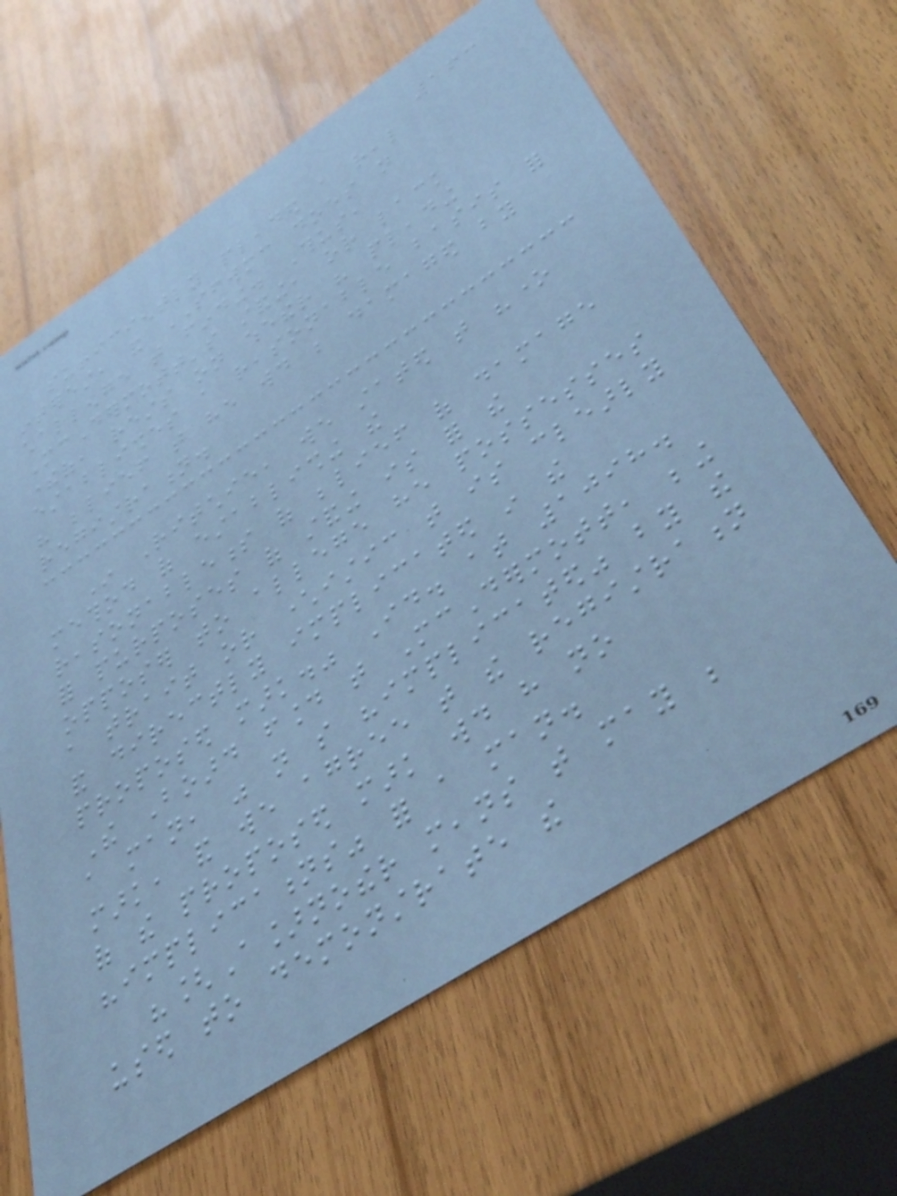163
sufficiently pleaded a real
interest, and SFWMC does not
challenge that finding. Thus,
McDermott's standing, or lack
thereof, rests on whether his pleading
establishes a reasonable basis for
his belief that he would be damaged by
registration.
In Ritchie, we stated that "one
method of establishing the
reasonableness of belief of damage
for purposes of standing is for the
opposer to allege he possesses
a trait or characteristic that is clearly
and directly implicated in the
proposed mark." Id. at 1098.
The Board found that McDermott, being
a man, was not so "implicated" by the
mark, and we agree that the registration
of the proposed mark would have no
"implications" for a man.
"[A]nother means that may be
used to demonstrate the
